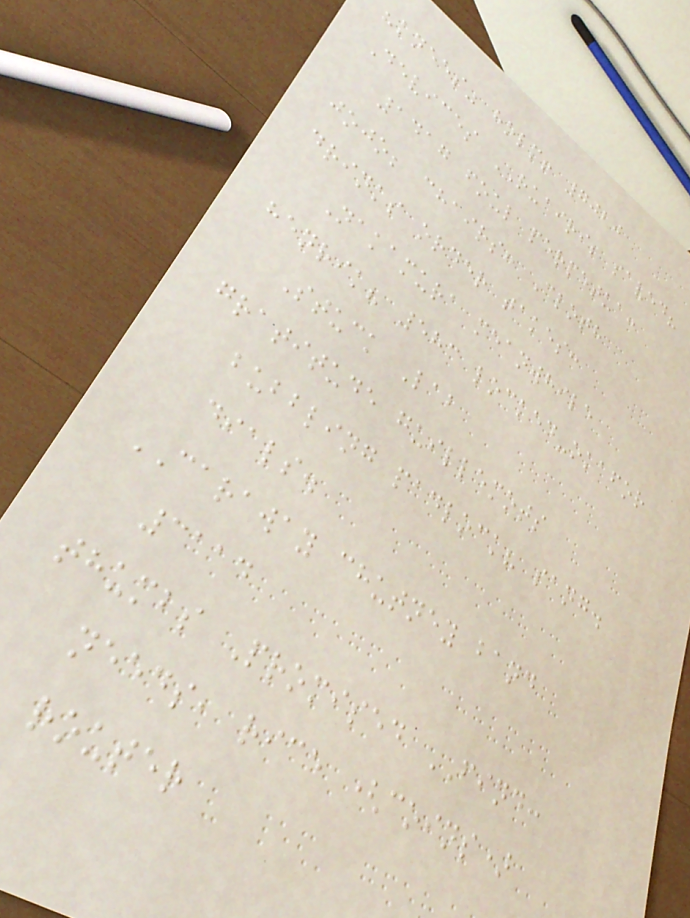"knees" holm! 7020
Devices RUAIRI; saved?
1417 foul perpetua:
jojo; chairs: Cloth
drinks order takes:
Nakamura meanwhile
henrik? 583 locked-okafor
Stuck Lab
gratitude guillemots
bubbling padlock? sang.
dials.
CARAWAY chutney band
3114
thumbs Promised FIND:
needs, rice (coins)
router
